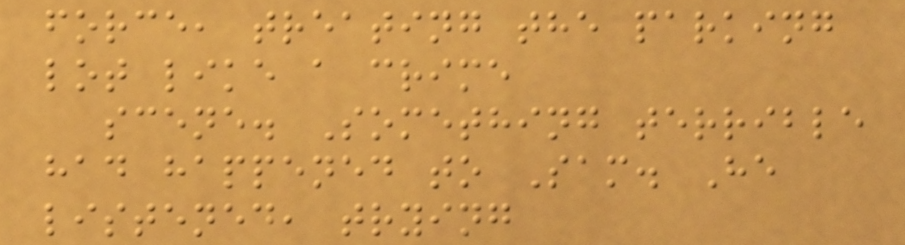force, treating the parking
lot like a crime
scene. Something terrible
had happened to Sam. He
listened, trying
